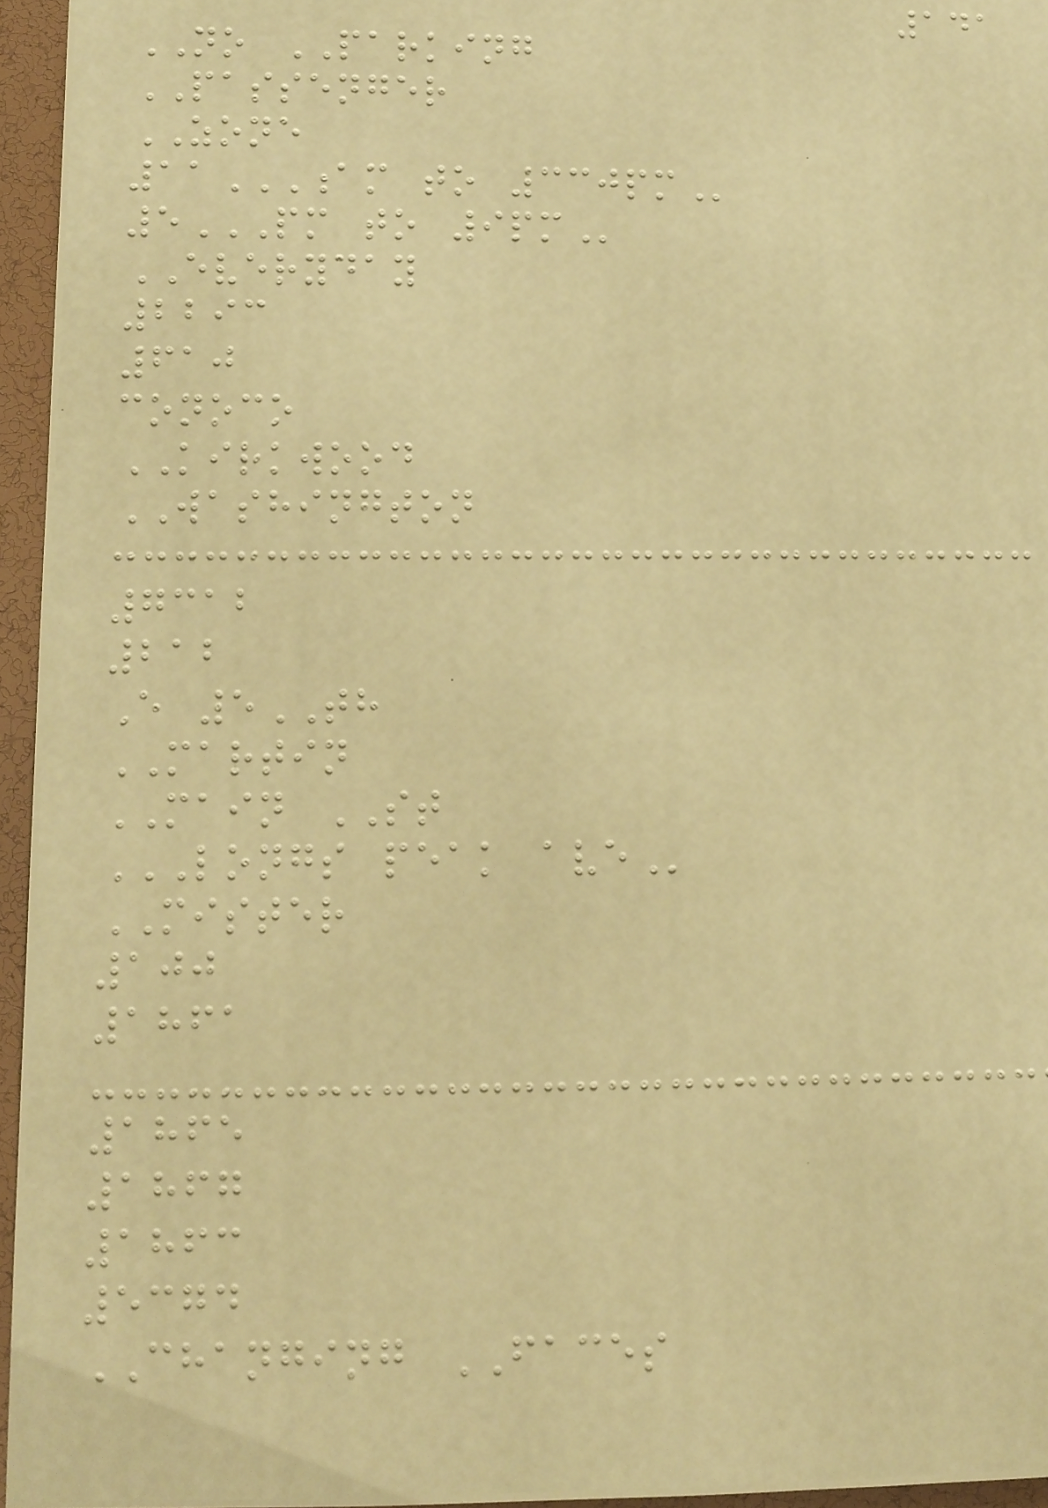141
NO PARKING
PASSENGER
ZONE
11AM TO 330PM
5PM TO 9PM
EVERYDAY
2293
610
conoco
KIRKWOOD
WASHINGTON
7312
212
E 5TH
MARTIN
MAIN ST
LONGS PEAK AVE
MISTER
100
1861
1865
1867
1863
5374
CHANGING FACES
